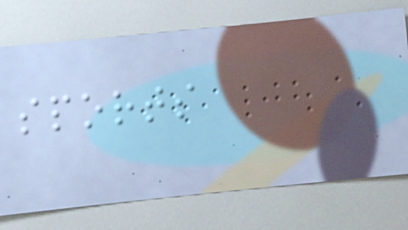sports
